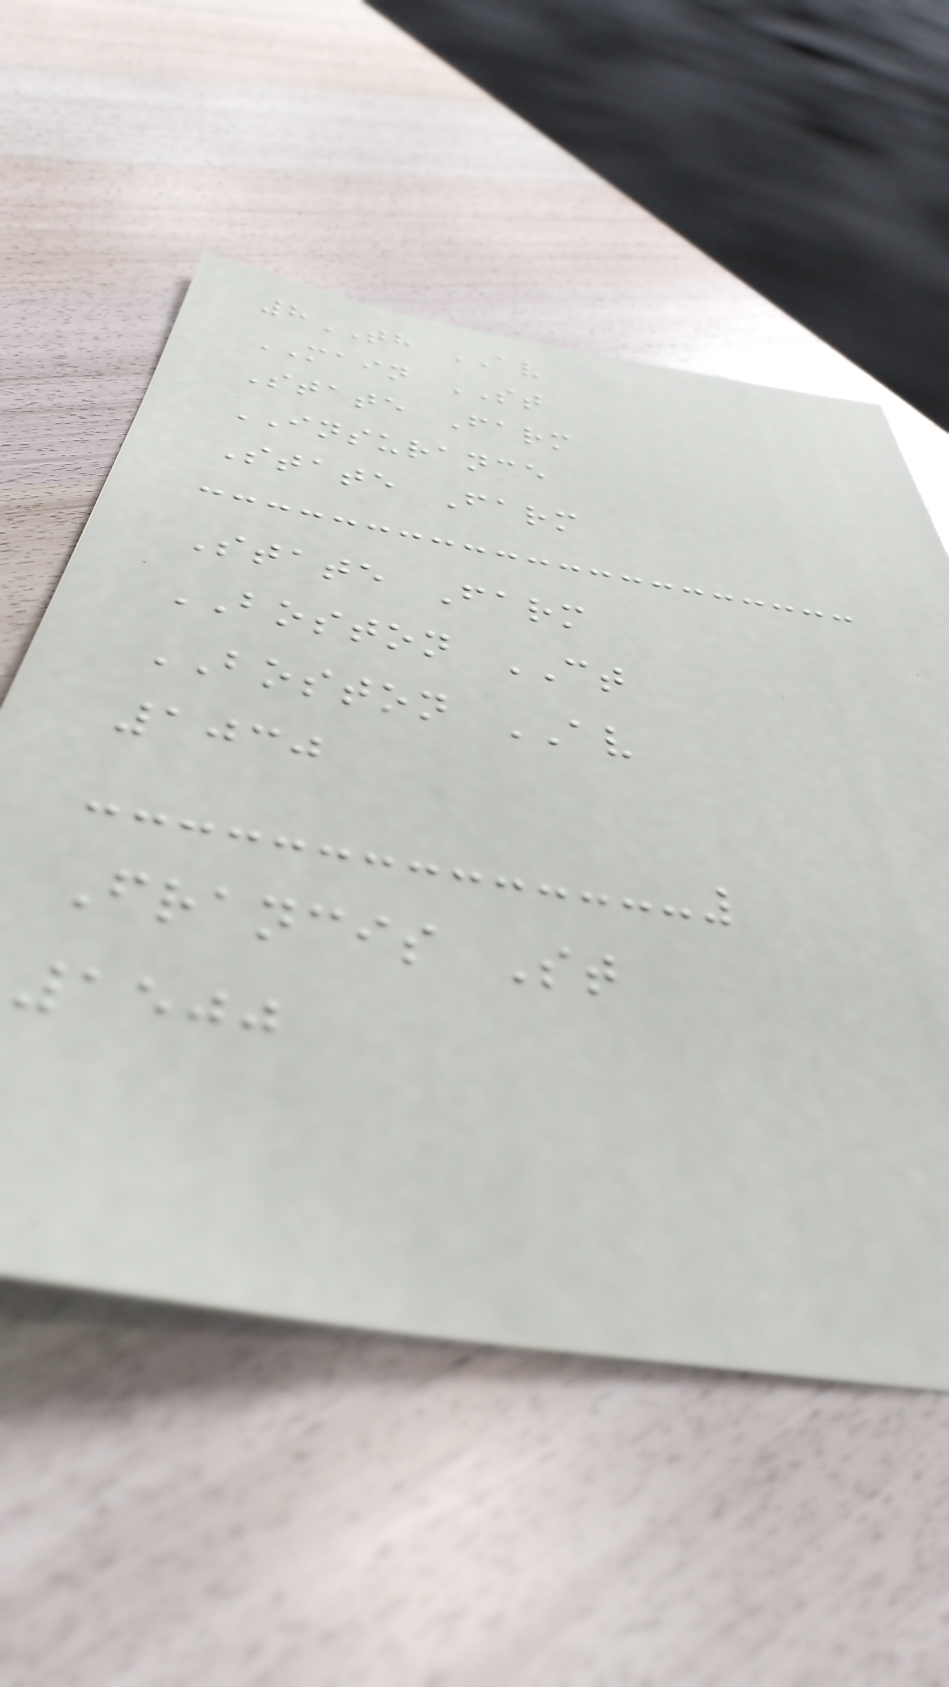8TH AV
MAIN ST
State Farm
INSURANCE
State Farm
State Farm
BOSTON CT
BOSTON AV
1030
Francis St
1500
